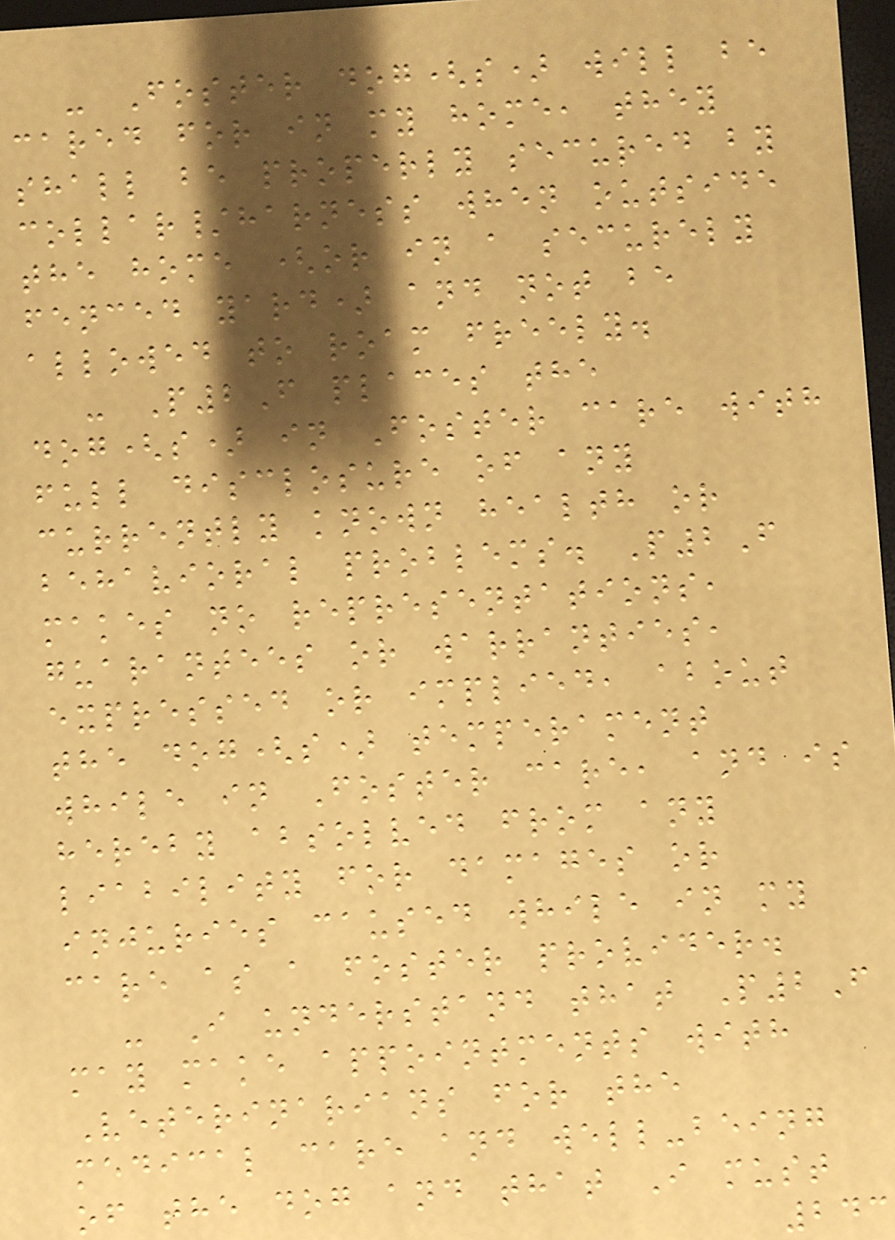- Foster dog(s) will be
cared for in my home, they
shall be properly secured by
collar/harness when outside
the home (or in a securely
fenced yard) and not be
allowed to roam freely.
- P2F places the
dog(s) in Foster care with
full disclosure of any
currently known health or
behavioral problems. P2F
makes no representations,
guarantees or warranties,
expressed or implied, about
the dog(s) temperament
while in Foster care, and is
hereby absolved from any
liability for damages or
injuries caused while in my
care as a foster provider.
- I understand that P2F
may make appointments with
Veterinarians for the
medical care and well-being
of the dog and that I must
243
